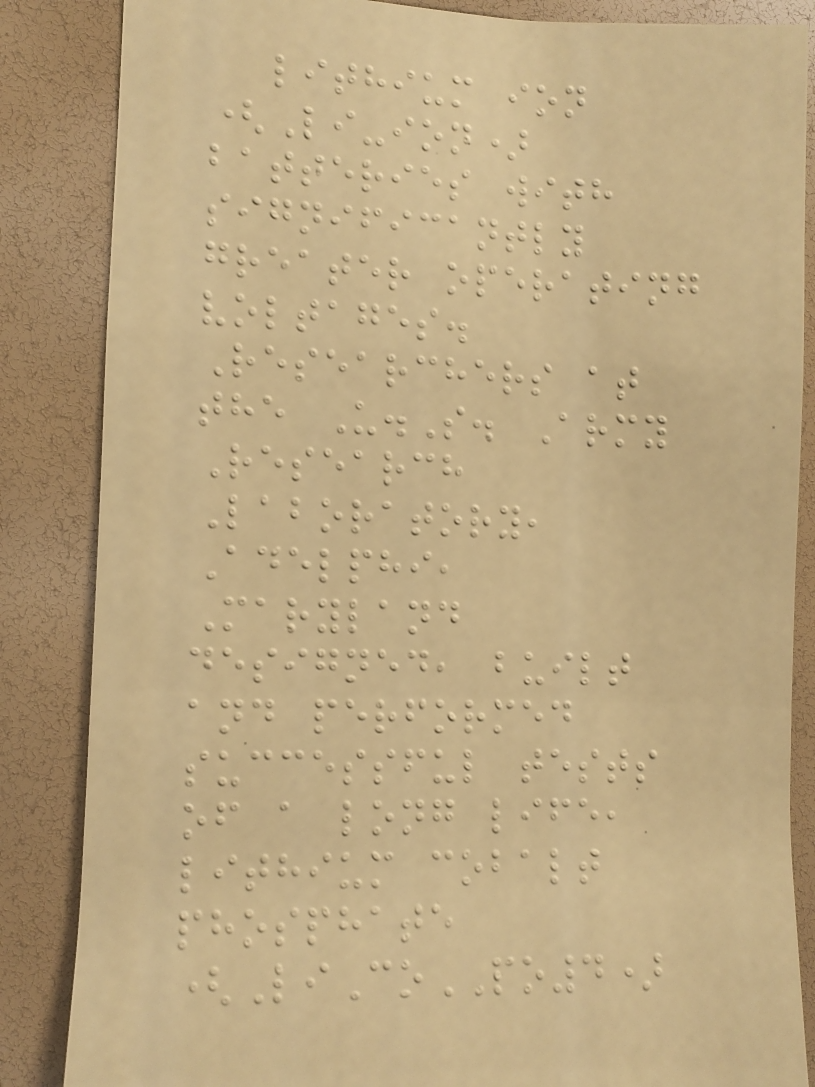lithium ion
(Li-ion)
batteries with
significantly
greater operating
voltages.
Researchers at
the U.S. Army
Research
Laboratory,
Adelphi,
Maryland
designed, built
and performed
successful tests
of a long life,
lithium cobalt
phosphate
(LiCoPO4)
